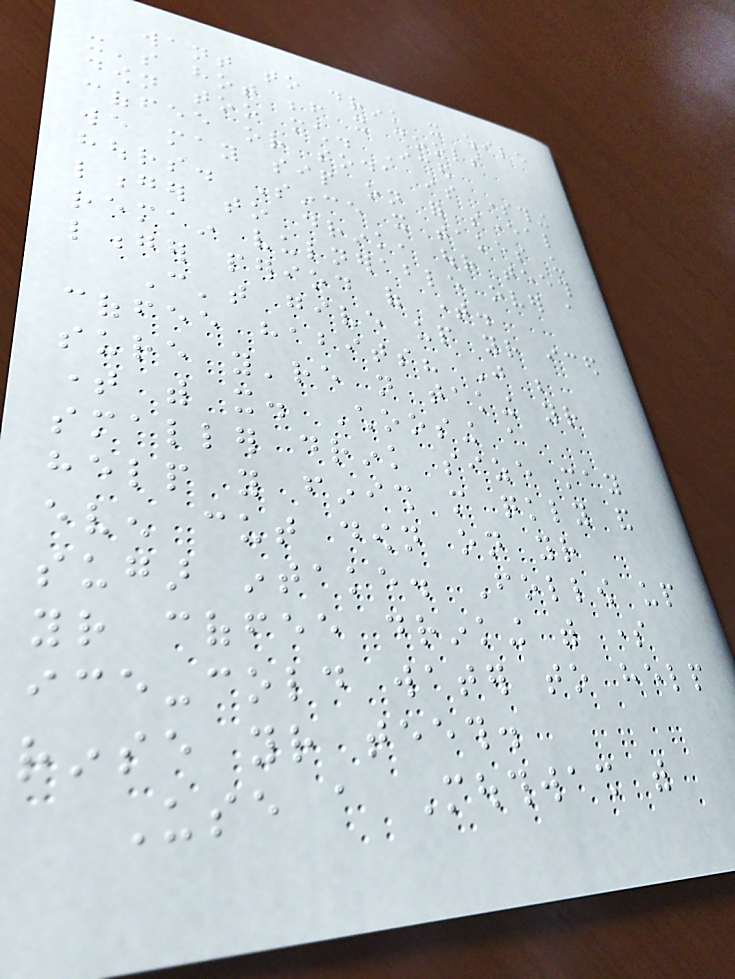want to drink it while
it's hot before it cools
down too much. Iced
coffee or soda is something
we may sip on for several
hours. Since it takes us
longer to drink, our teeth
remain vulnerable over a
longer period of time.
Can't give up your iced
coffee habits? Just be
sure you're not taking your
time with it. Choosing a
smaller drink size may
help you finish more quickly and
even cut down on your
sugar intake. Follow up
your coffee drinking with some
ice-cold water to help
rinse your teeth.
Use a Mouthwash with
